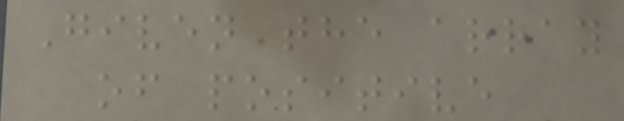Given the array
of positive
